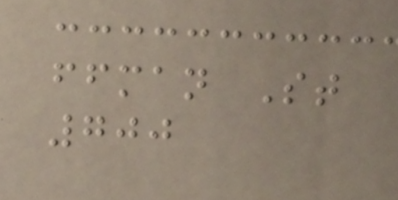ffman St
700
